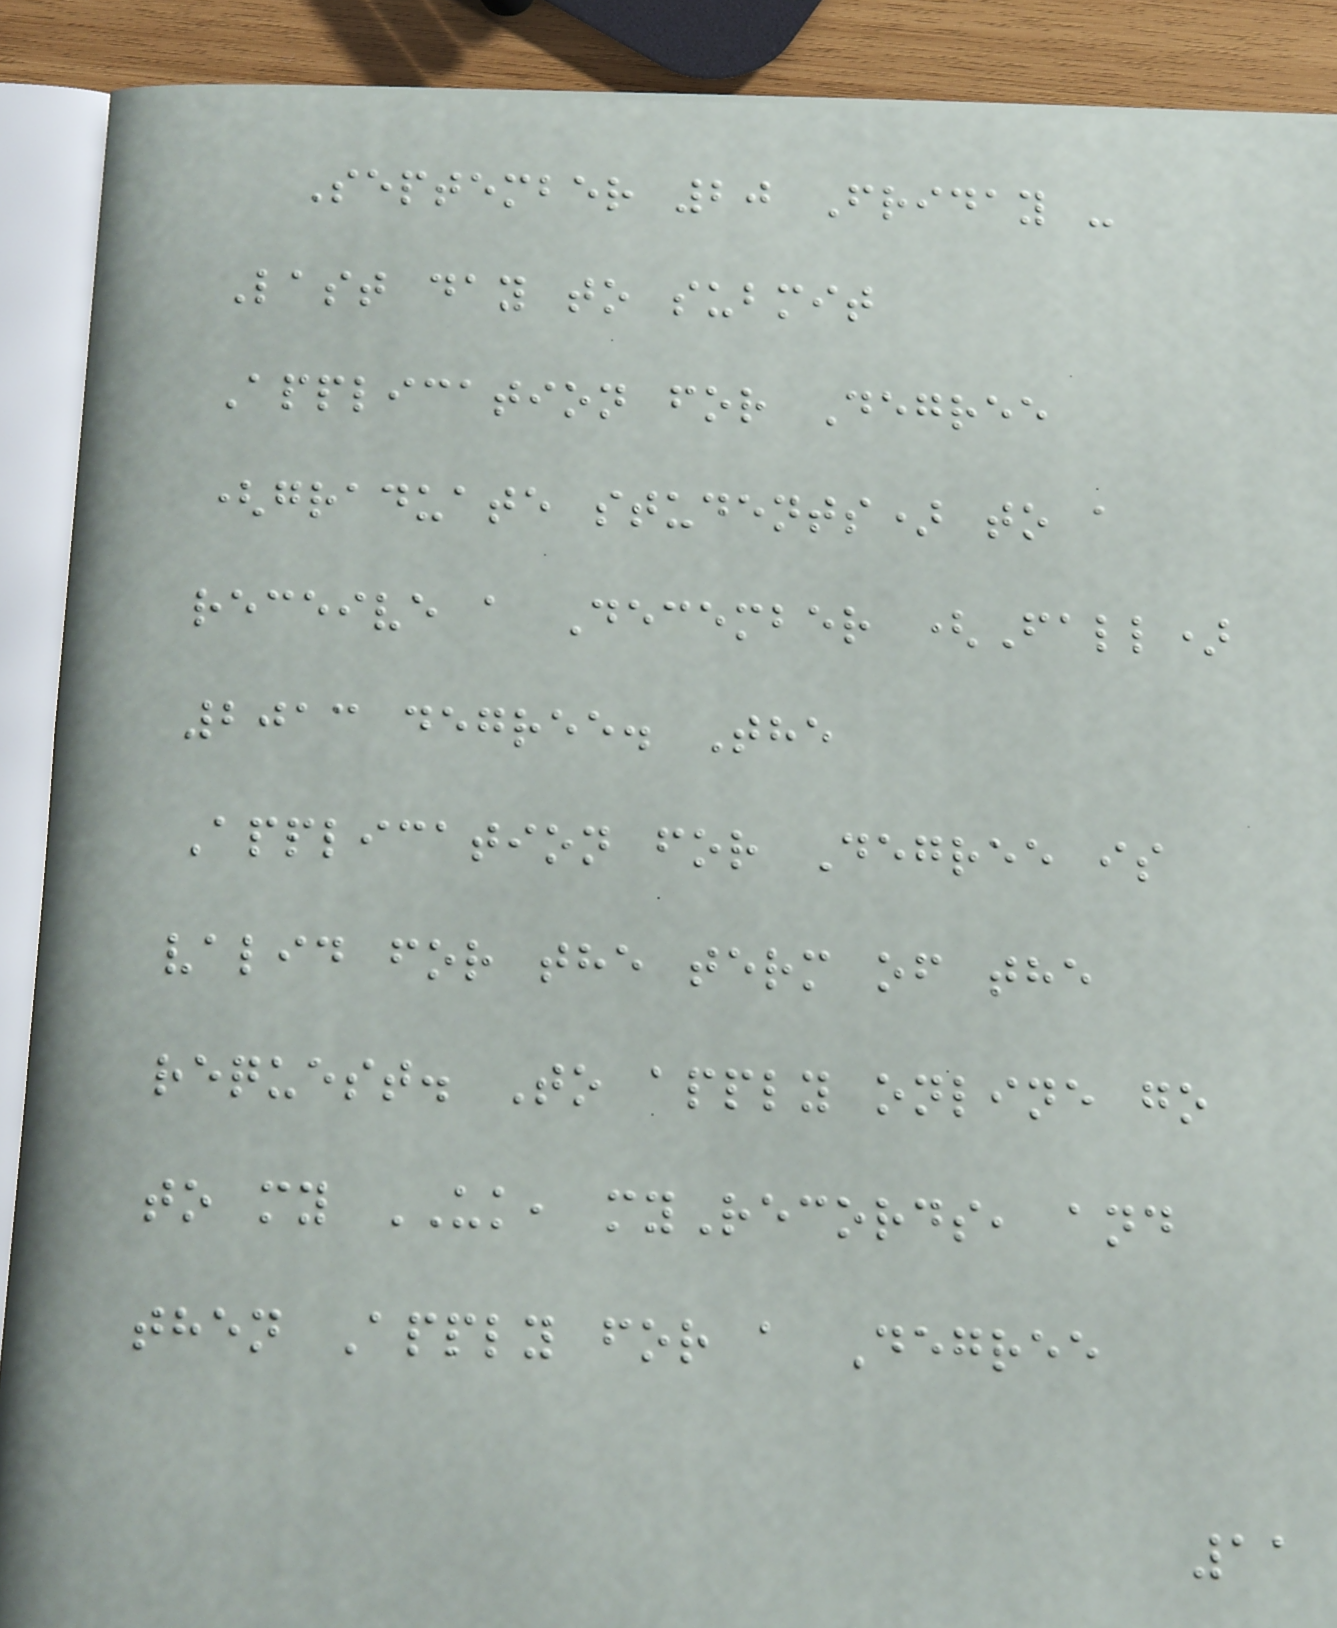September 20 Friday -
Last day to submit
Application for Degree
(graduate students) to a
receive a December (Fall)
2013 degree. The
Application for Degree is
valid for the term of the
request. To apply online go
to my UK, myRecords, and
then Apply for a Degree
11
